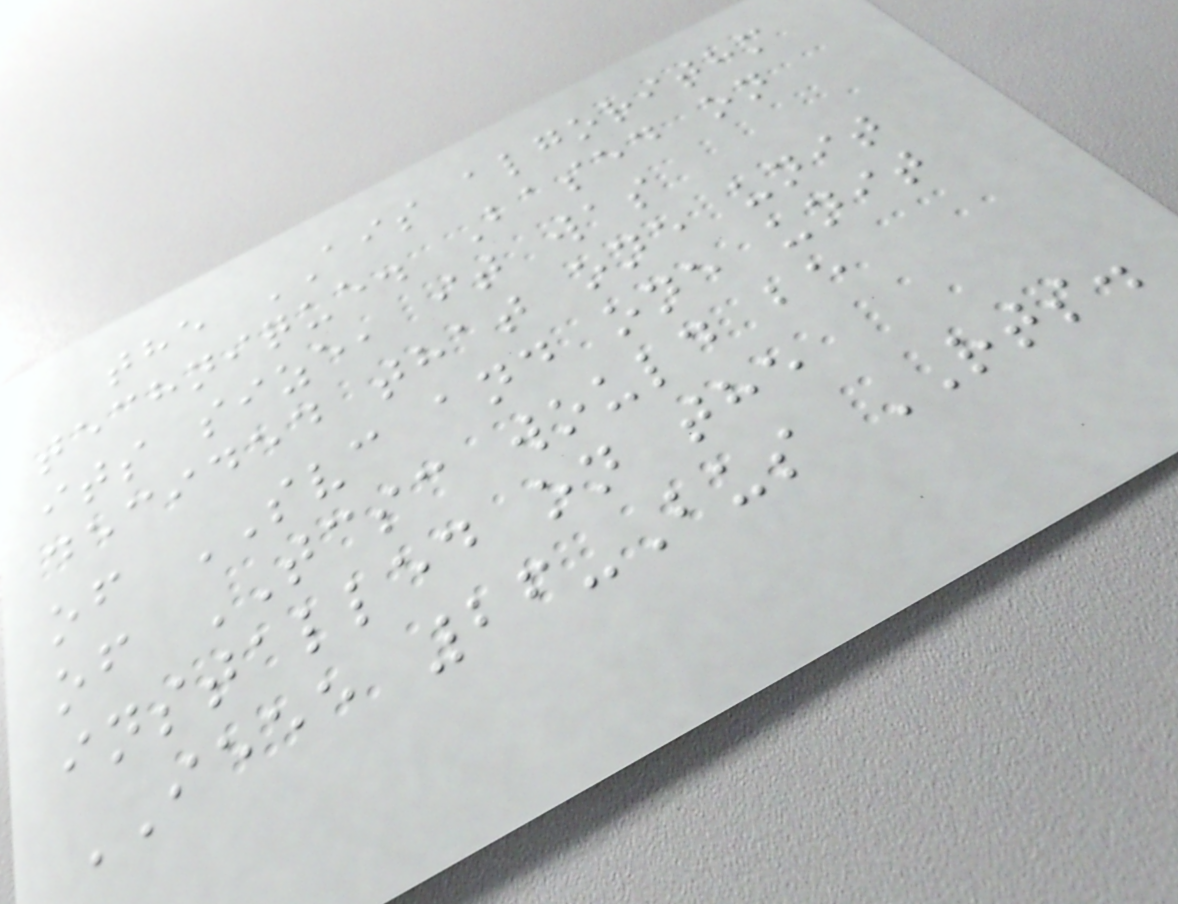the AIS algorithm
technique. Based on
its size, it was
decided that one unit
of SVC and one unit
of TCSC would be
installed on the
IEEE 26-Bus RTS.
